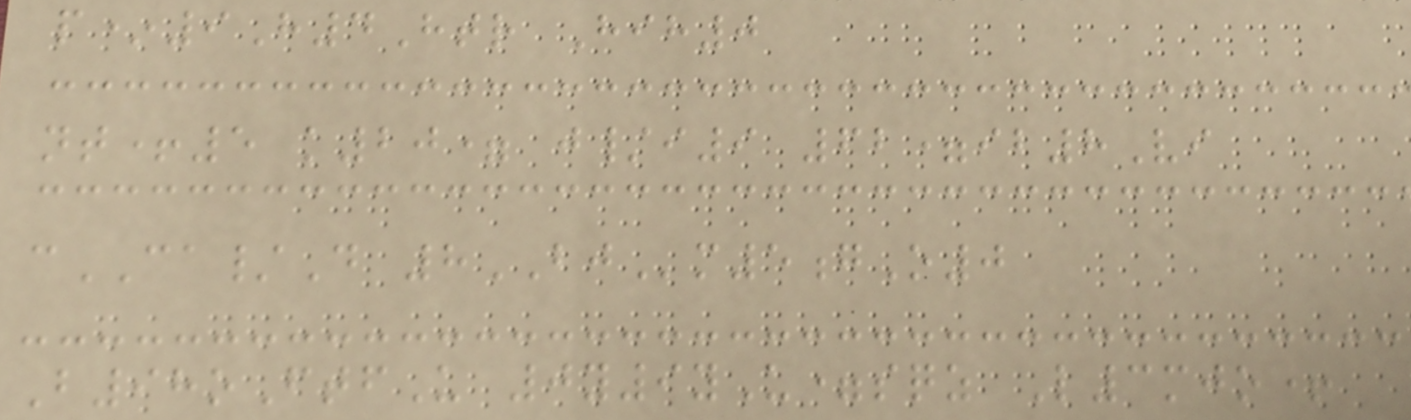p*9H4Htr Hih0
nt+5 k20= j/i9 62=ib8Vi
cCA/D 8BJm5gO0
B98oFtfU 0y9yU=sqz L3mjo+
